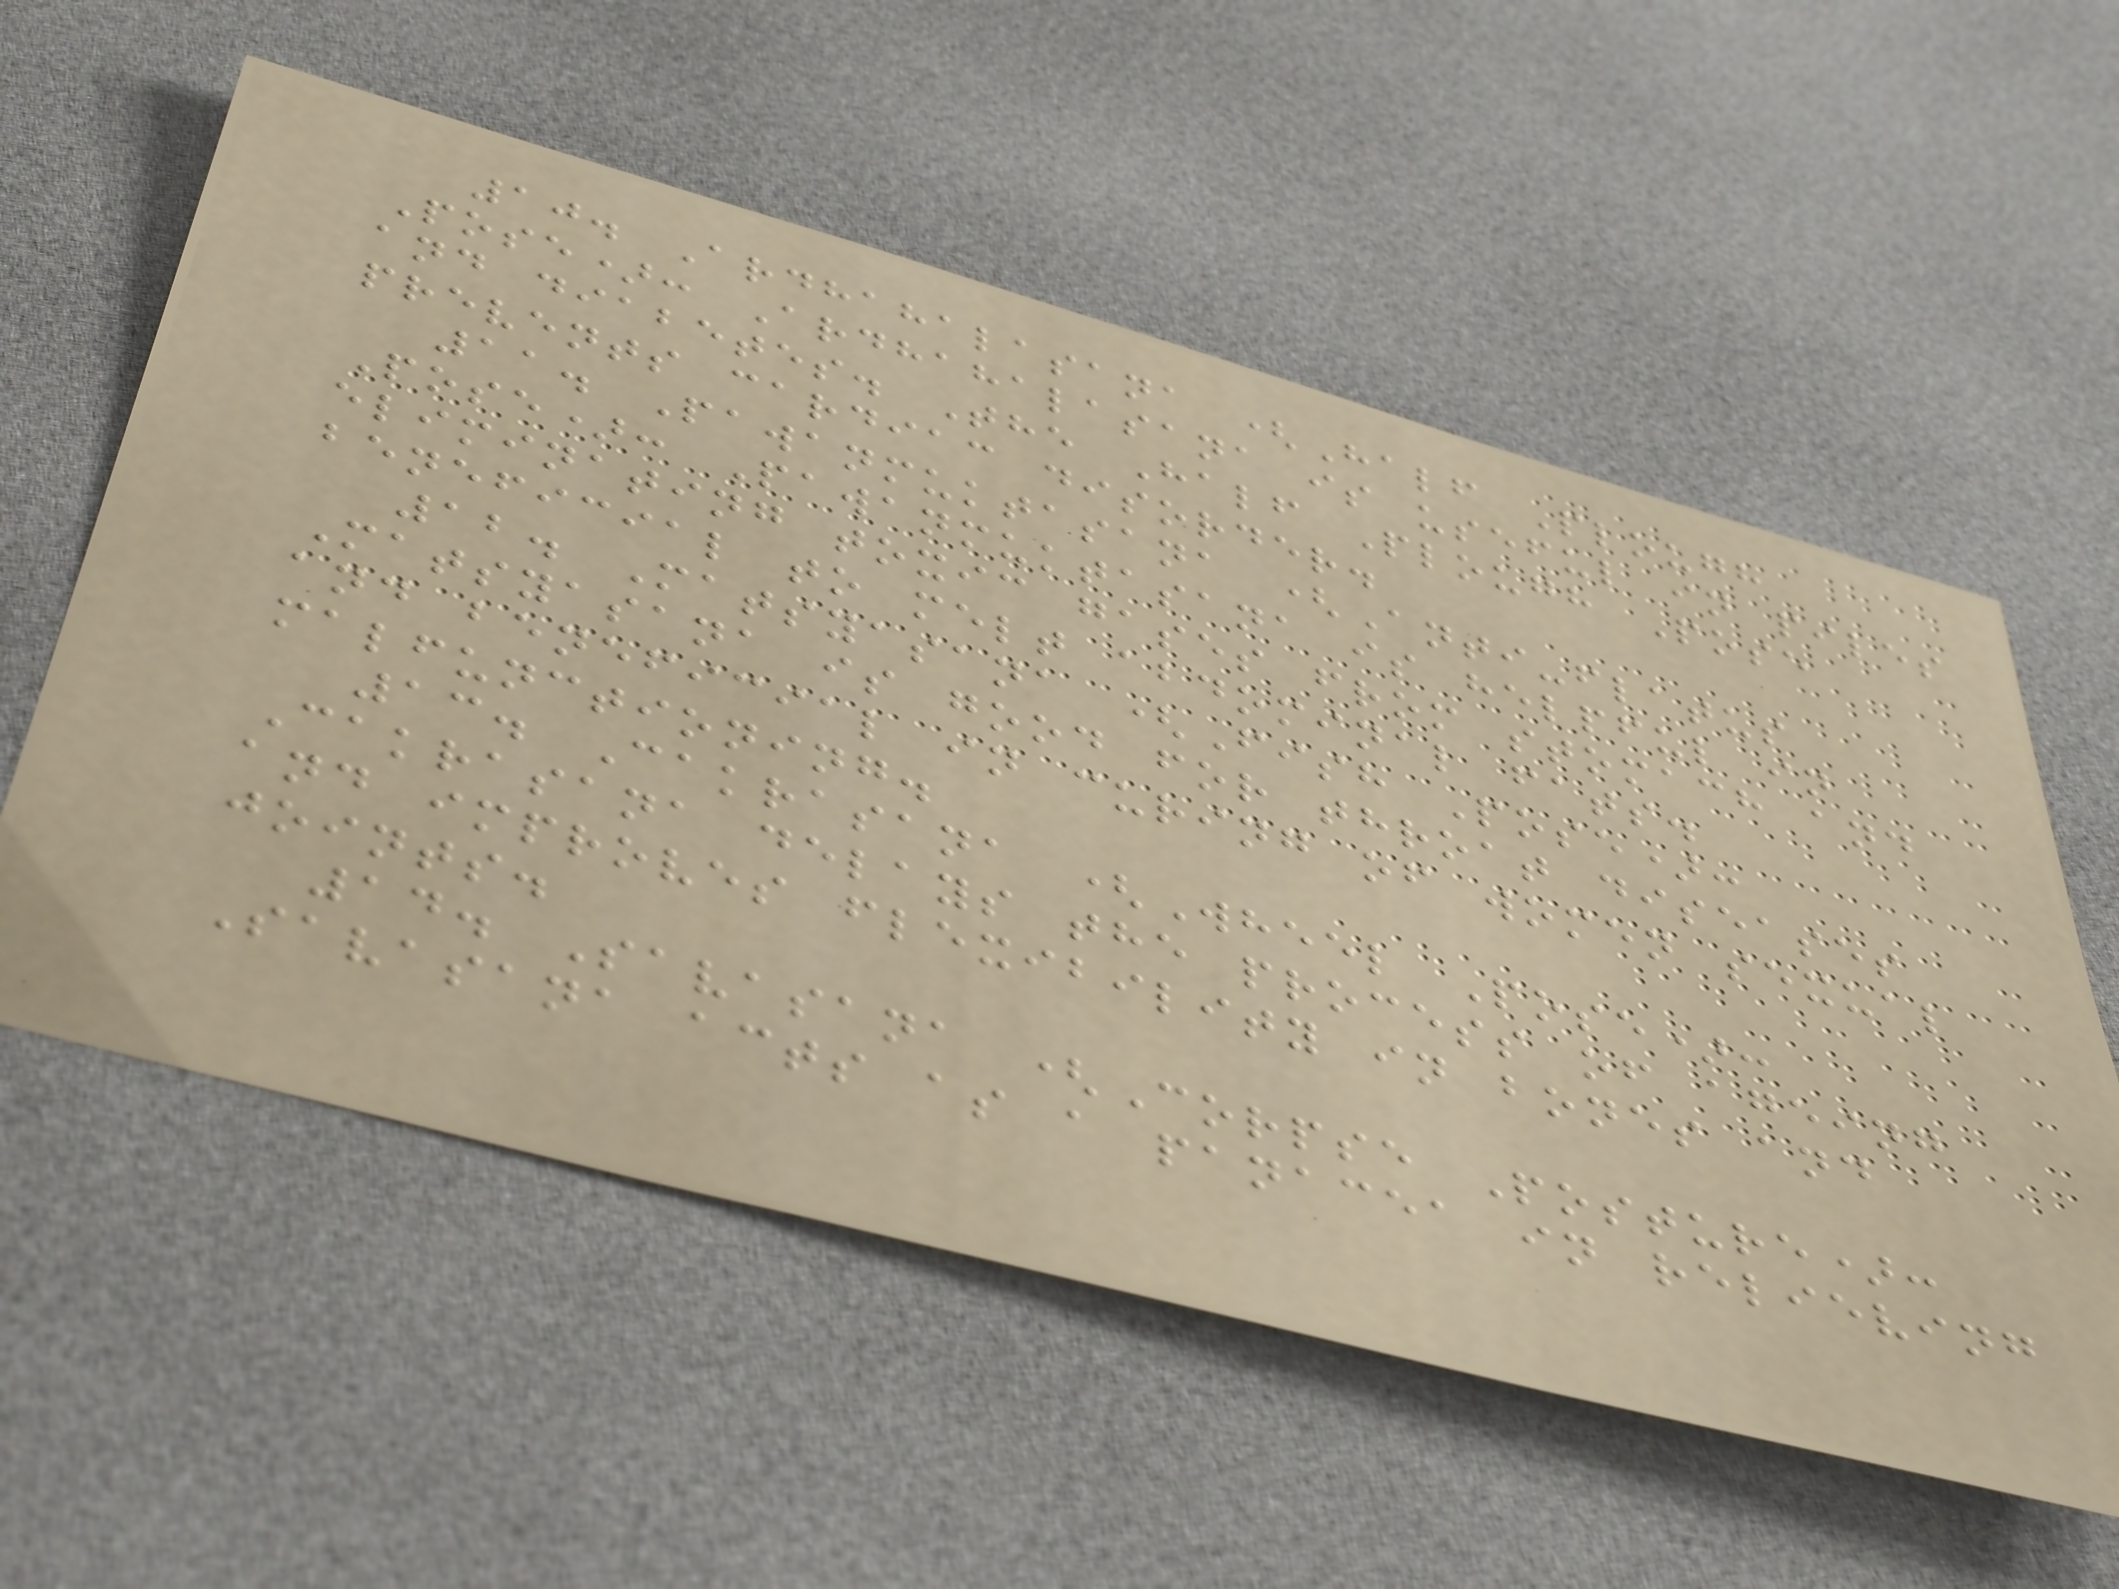10. Ardhahalasana (Half Plough
Pose): Ardhahalasana is useful in piles
and diabetes. The Half Plough Pose
prevents cardiac disorder.
11. Pawanmuktasana (Anti-flatus
Pose): Pawanmuktasana is helpful in
eliminating toxic gases from stomach and
beneficial to melt abdominal fats.
12. Matsyasana (Fish Pose):
Matsyasana is good for throat diseases
and beneficial in curing of women sexual
malfunctioning.
13. Cakrasana (Wheel Pose):
Cakrasana delays the process of ageing
and improves flexibility in bones and
joints.
14. Savasana (Corpse Posture):
Savasana acts as a panacea in relieving
